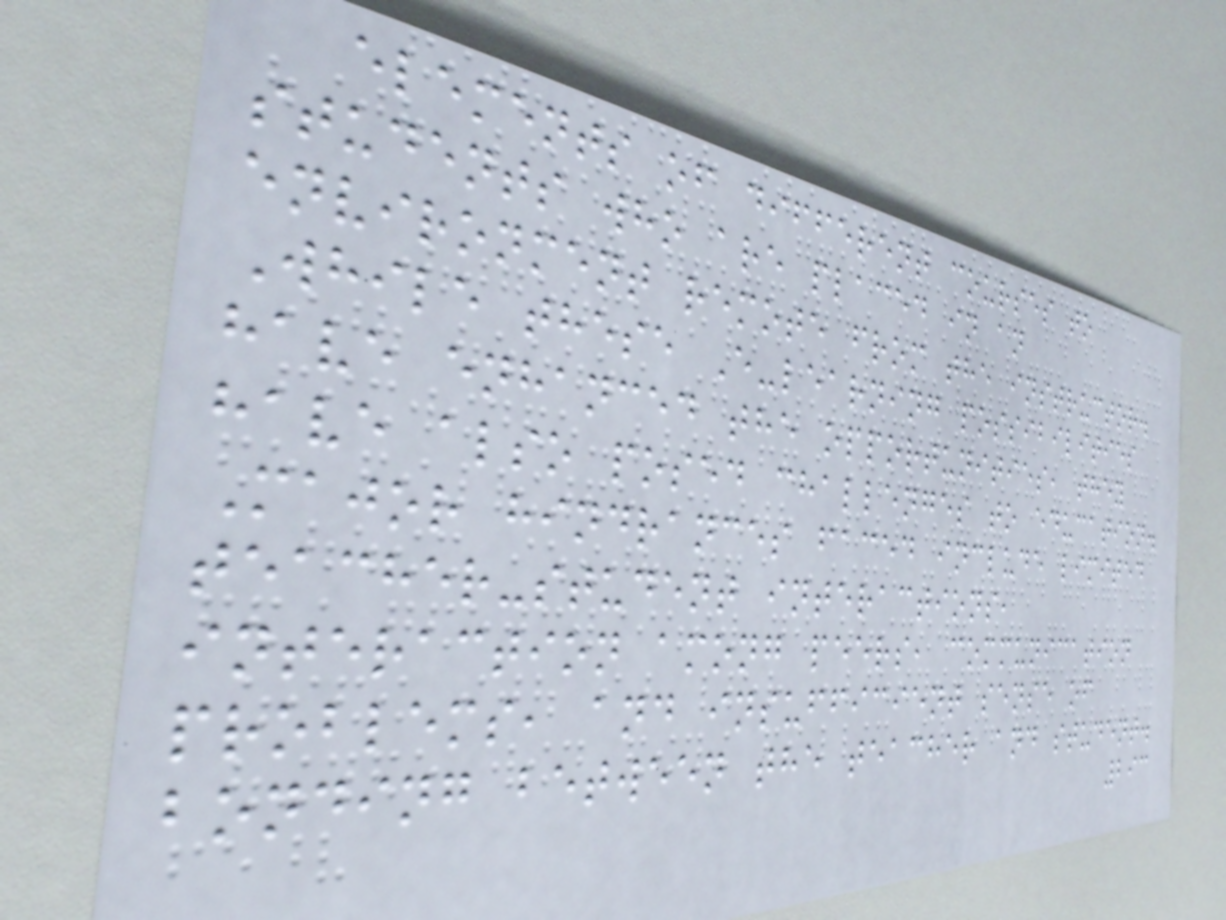elements of different courses to
students who are placed in an
environment remote from the instructor.
While these E-learning possibilities
have enhanced the opportunities, they
have also posed challenges to education.
Major hindrances faced include limited
teacher-student interactions,
interaction among peers, communication
problems, and insufficient sense of
bonding between the teacher and student.
293
